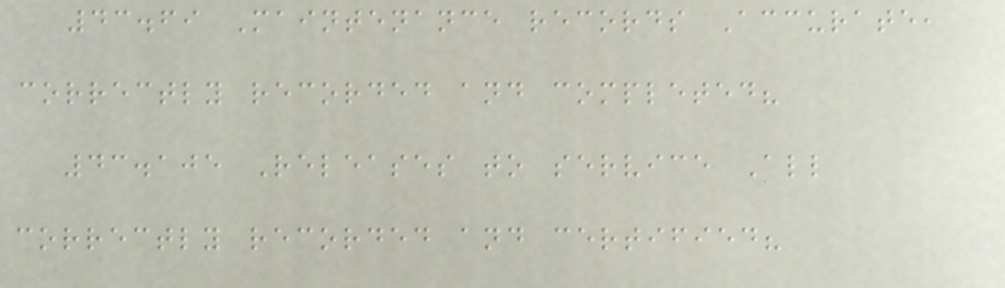43.69 Maintenance records Accurate,
correctly recorded and completed?
43.105 Releases to service All
correctly recorded and certified?
